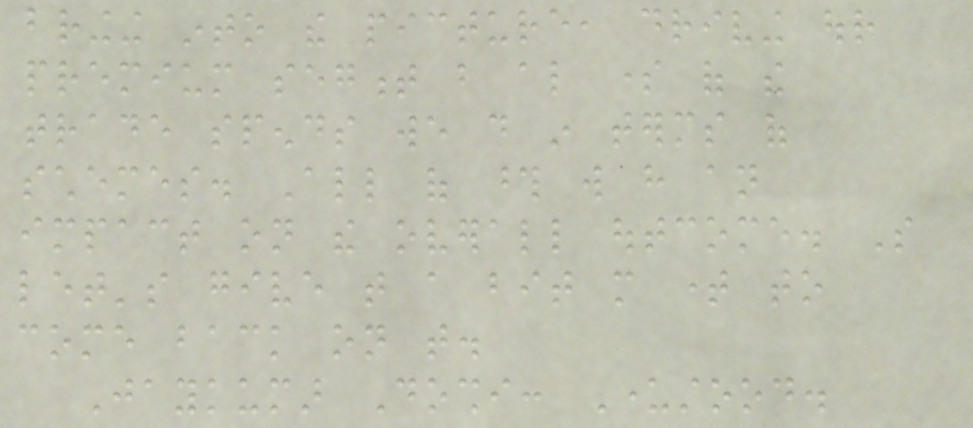bringing into the picture, driving our
premium segment but also some of the
trade spends we do in terms of
schemes. All of those will have an
impact on the overall outcome. So
let's give that a bit more time to
come back on that.
Jaykumar Doshi: Understood.
